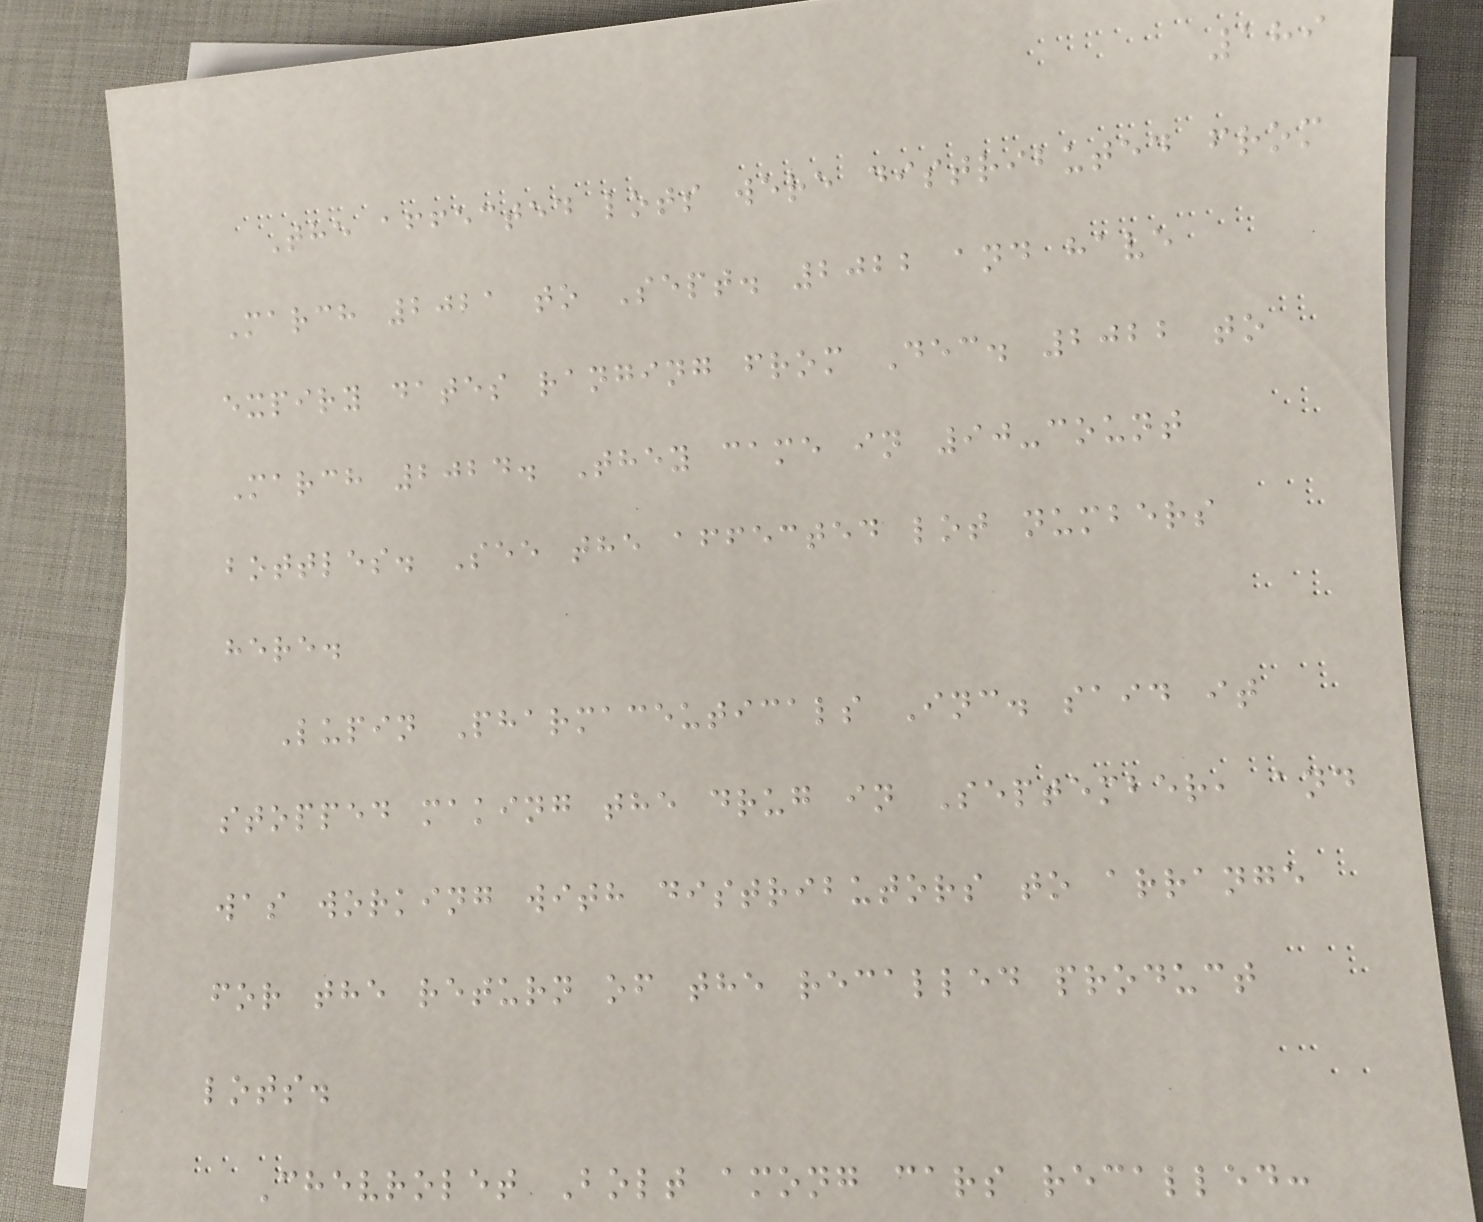189
The affected lots were distributed from
March 2021 to Sept. 2022 and have
expiry dates ranging from Dec. 2022 to
March 2024. They came in 90-count
bottles. See the affected lot numbers
here.
Lupin Pharmaceuticals Inc. said it
stopped making the drug in September, and
was working with distributors to arrange
for the return of the recalled product
lots.
Chevrolet Bolt among cars recalled:
